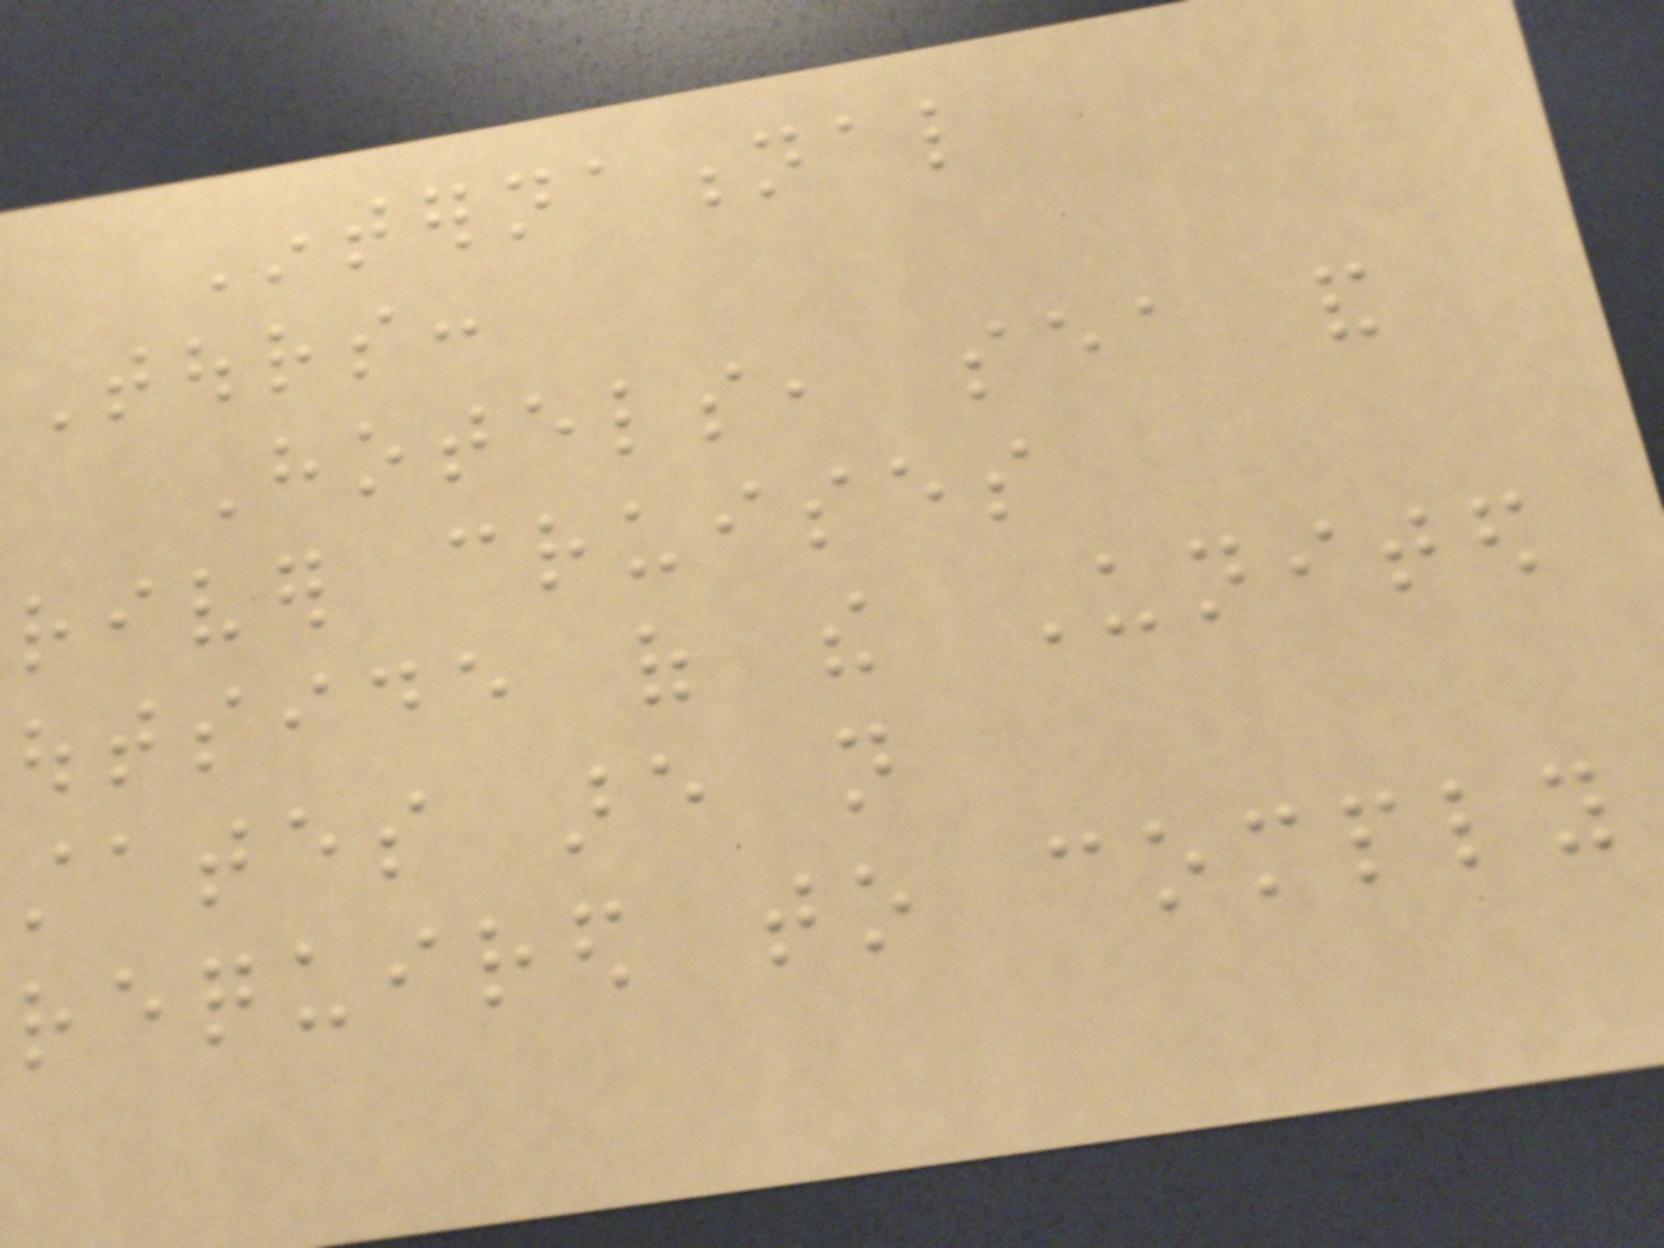International
Tours:
Hotels, sea and
river cruises
outside of the United
states are not
required to comply
